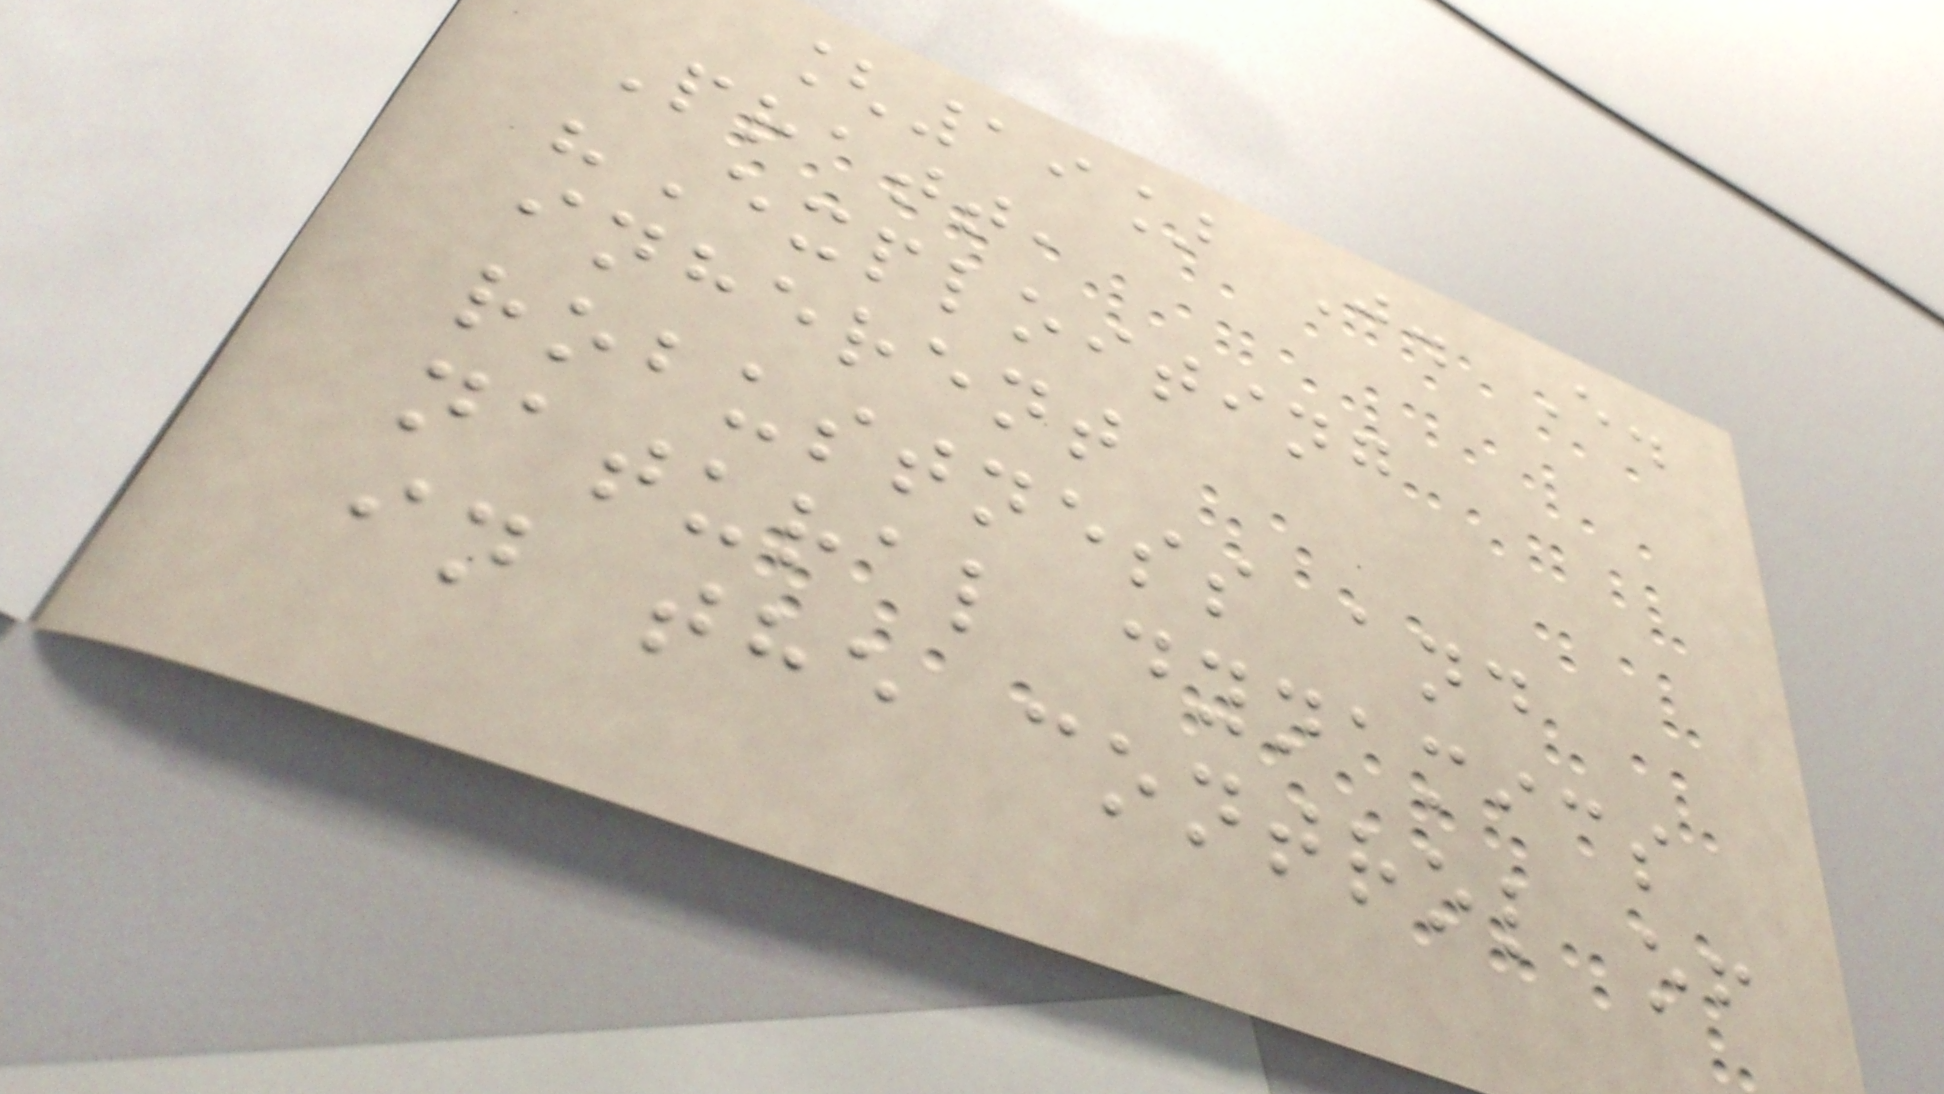[19] J. E.
Pratt,
"Exploiting
inherent
robustness and
natural dynamics
in the control of
